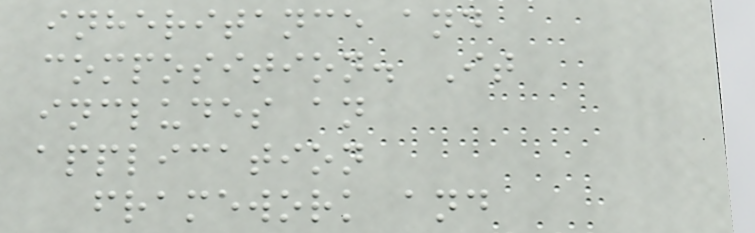inheritance and
composition. It
includes an
application
framework and
